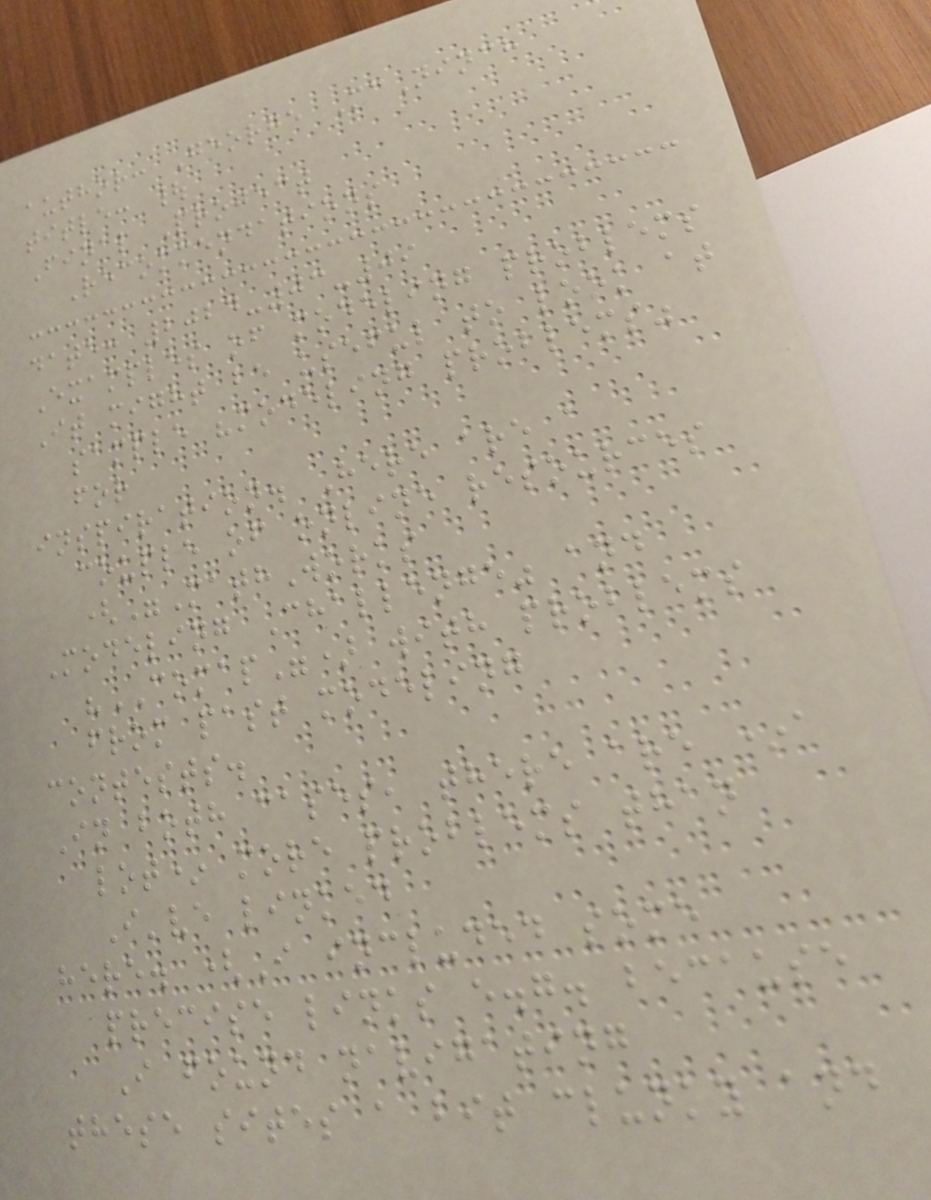author: George McNinch
title: |
Final Project
Recommendations
date: 2024-03-09
Examples of modeling problems
It might be useful to look at
sample "modeling problems"
for
inspiration. Here are a
couple of online resources
("MathWorks
Modeling Challenge" and
"COMAP") with problems
from past modeling
contests.
In both cases, there are *a
lot* more problems than
I've linked
here. (I included some
precise links e.g. because
I found navigating
these sites a bit clunky and
